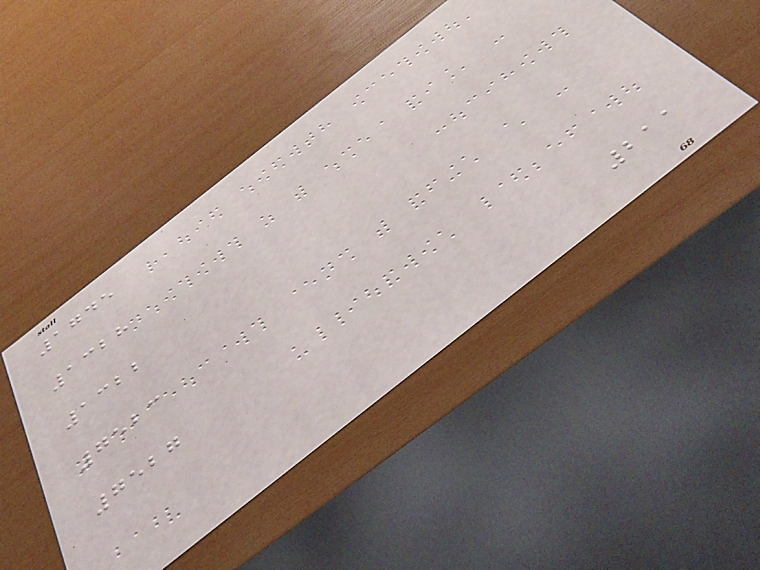1745
1328
1322
7523
7527
211
